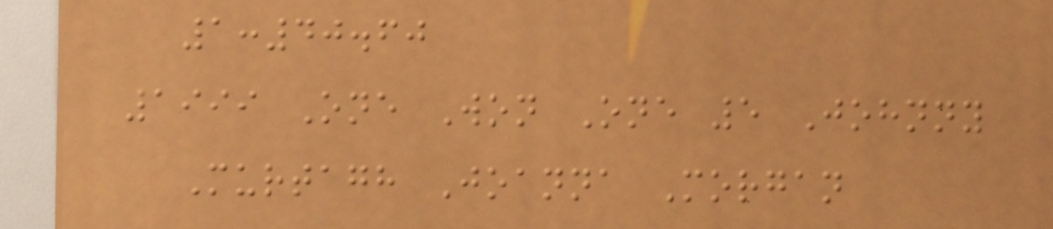1:40.60
1999 One Won One 5 Johnny
Murtagh Joanna Morgan
